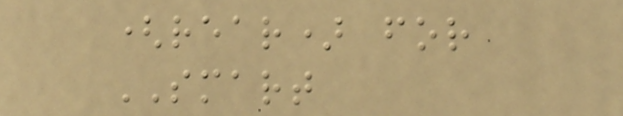(rear) for
SMART
